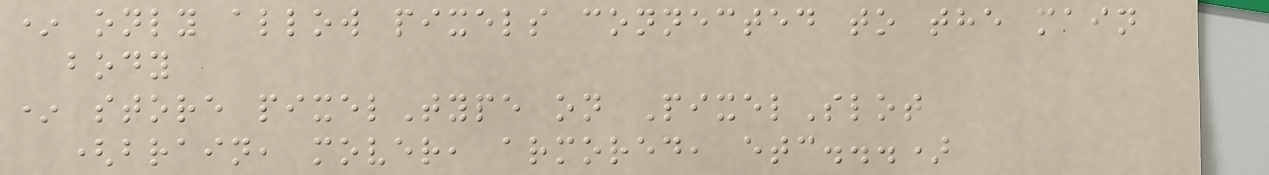* only allow pixels connected to the main
body
* store pixelType on PixelSlot
(brain, mover, armored, etc...)
